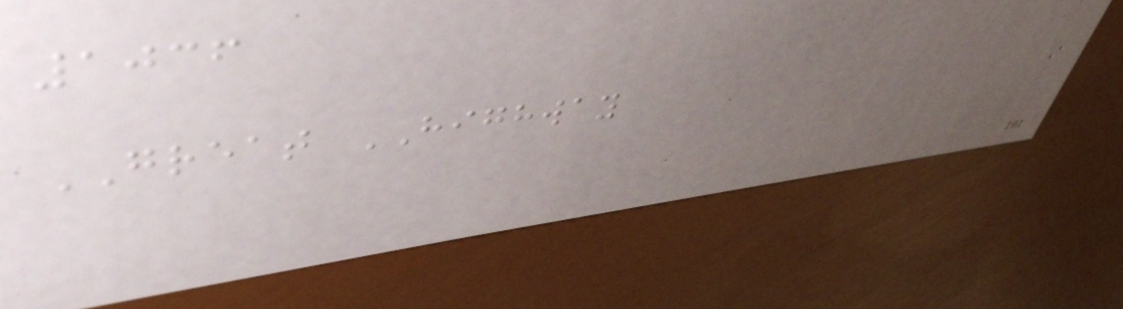1036
GREAT HIGHWAY
